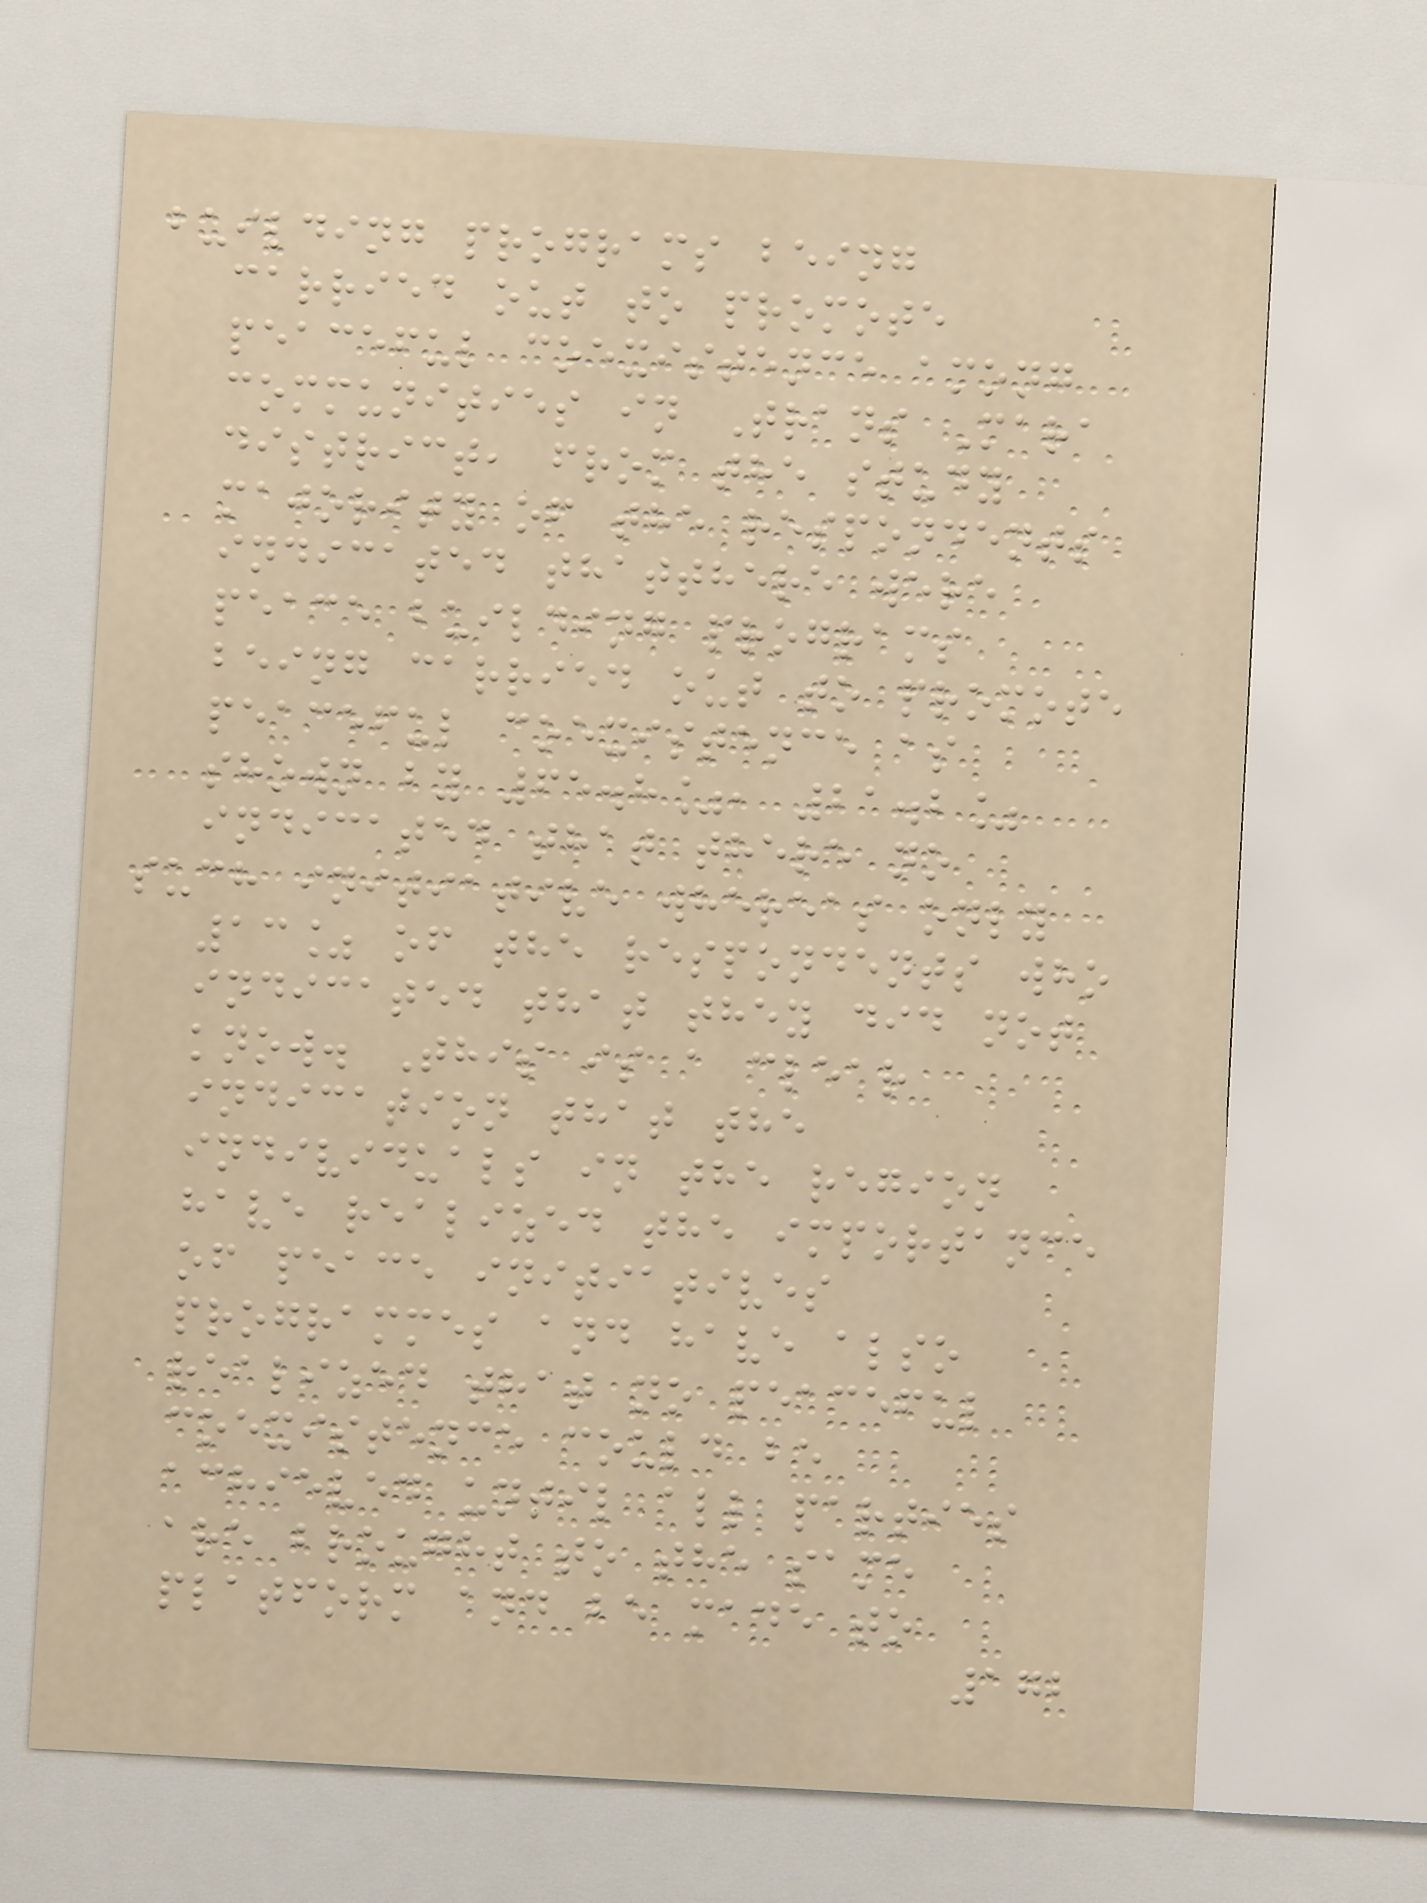building programs being
carried out to promote
peaceful coexistence among
communities in Trans Mara
district, from the study
majority of the respondents
indicated thatthere were
peace building programs
being carried out to promote
peaceful coexistence as
shown by 65.8%, 21.2%
indicated that there no
such initiative whereas only
13% of the respondents who
indicated that they did not
know. This is a clear
indication that the
individuals in the region
have realized the importance
of peace initiatives
programmes and have also
realized that no peaceful
coexistence could be
achieved until all parties
are brought to the same
platform and be made to
172
